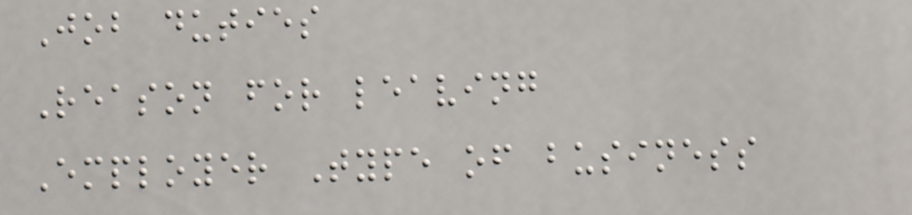Job duties
Reason for leaving
Employer Type of business
